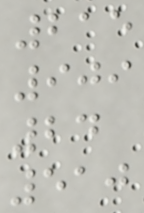215
909
24
510
